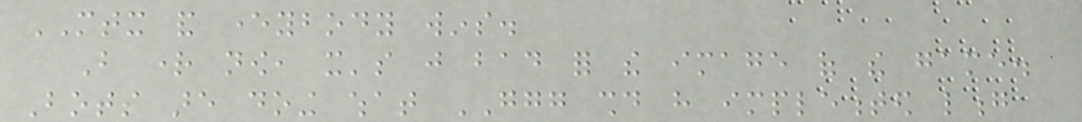MTX and everybody wins.
But right now, it's just bad for the image of the game.
Bots are doing what GGG should have implemented long
